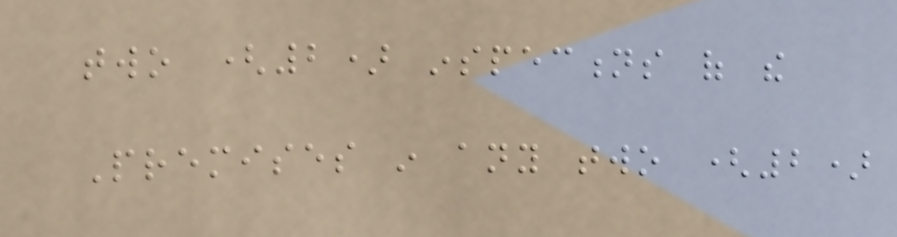two (2) inspections of the
Premises in any two (2)
